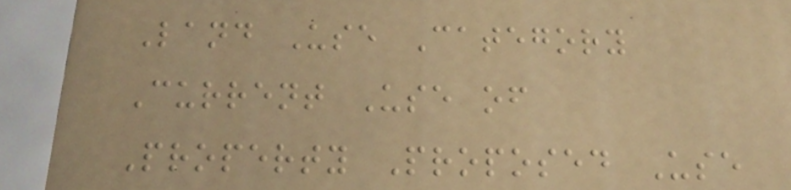Land Use Category
Current Use of
Property Proposed Use
